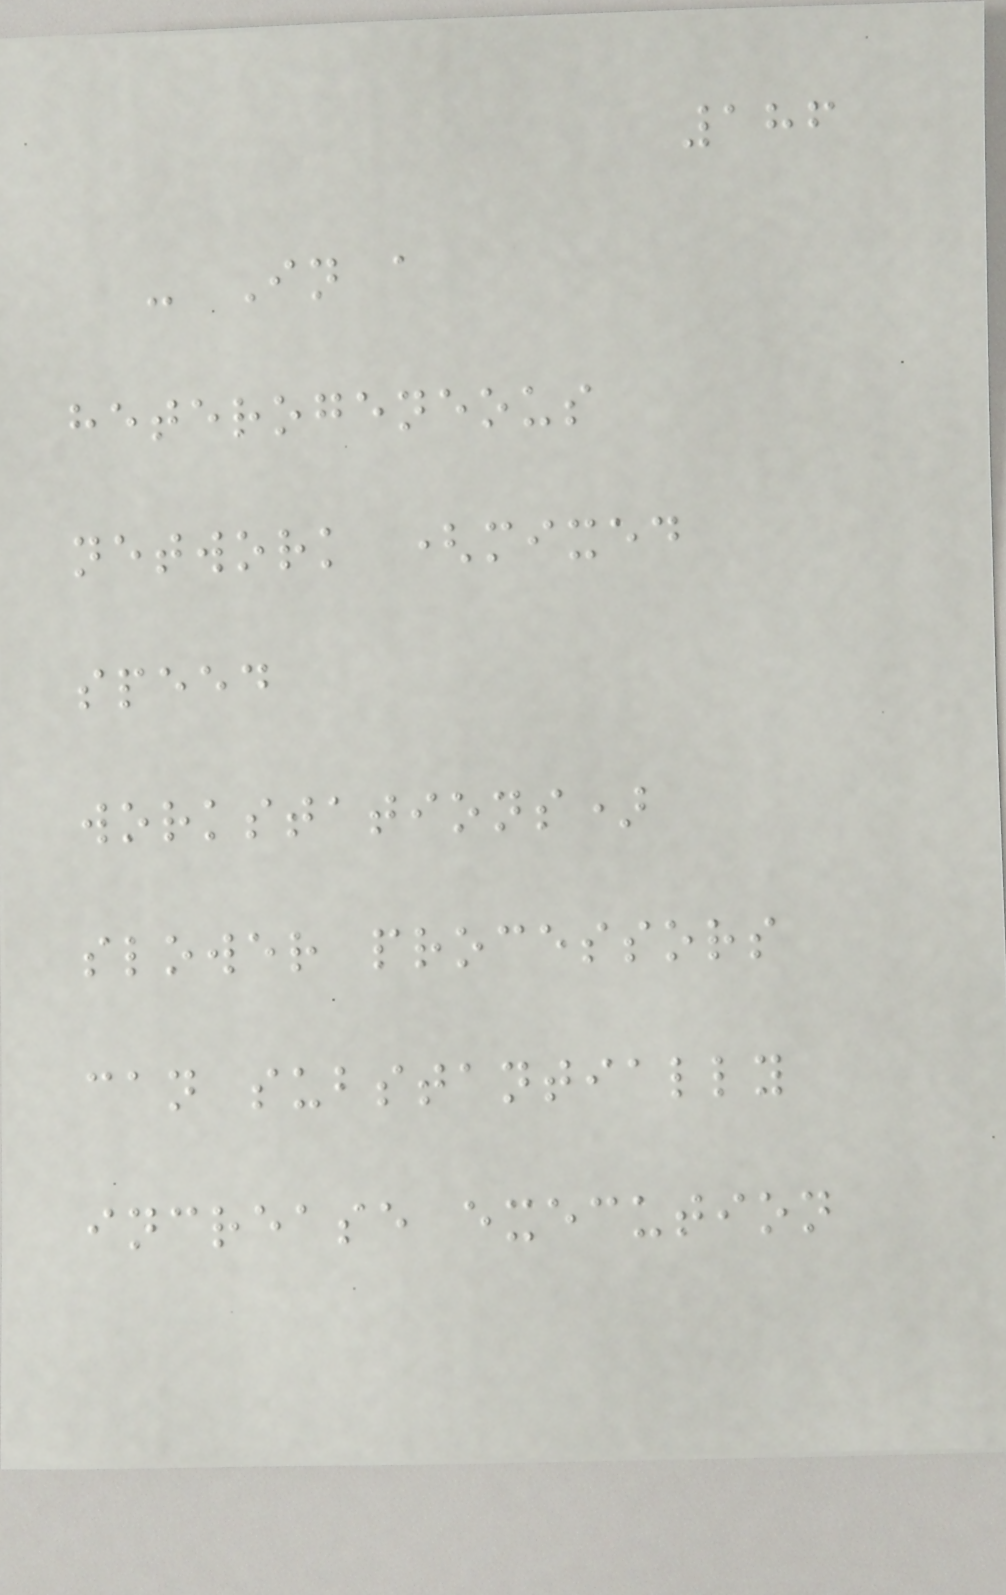186
- In a
heterogeneous
network (mixed
speed
workstations)
slower processors
can substantially
increase execution
